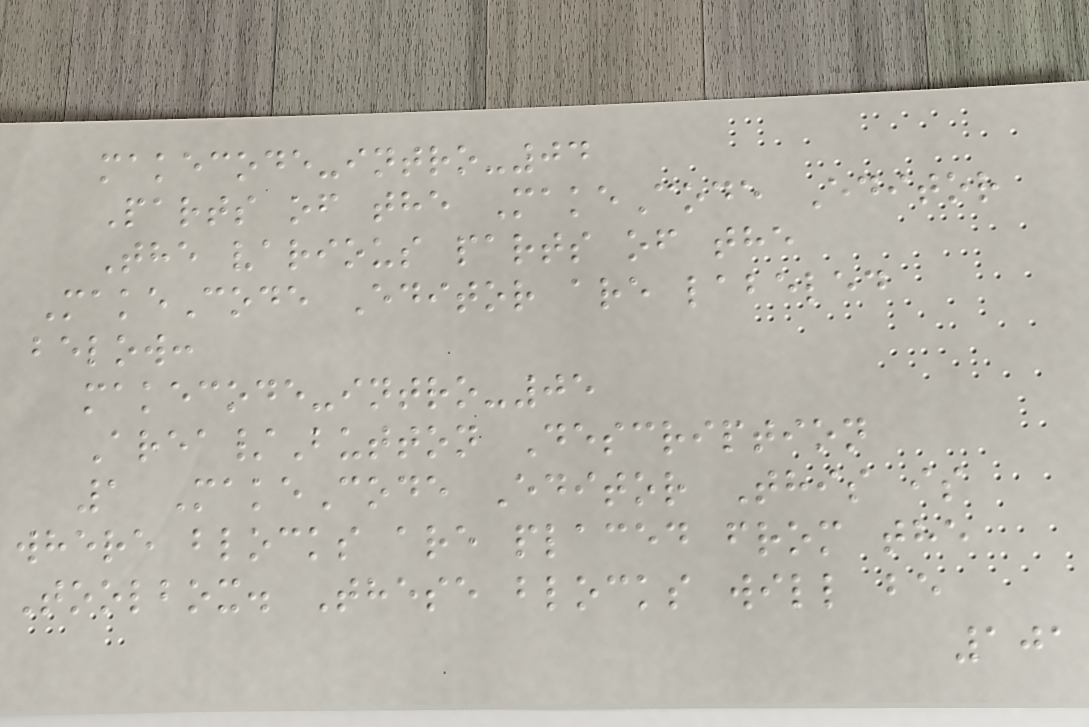makecode-intro-04
Parts of the MakeCode Editor
The various parts of the
MakeCode Editor are labeled
below:
makecode-intro-05
Area/Button Description
1 MakeCode Editor This is
where blocks are placed from the
Toolbox. These blocks will be
101
